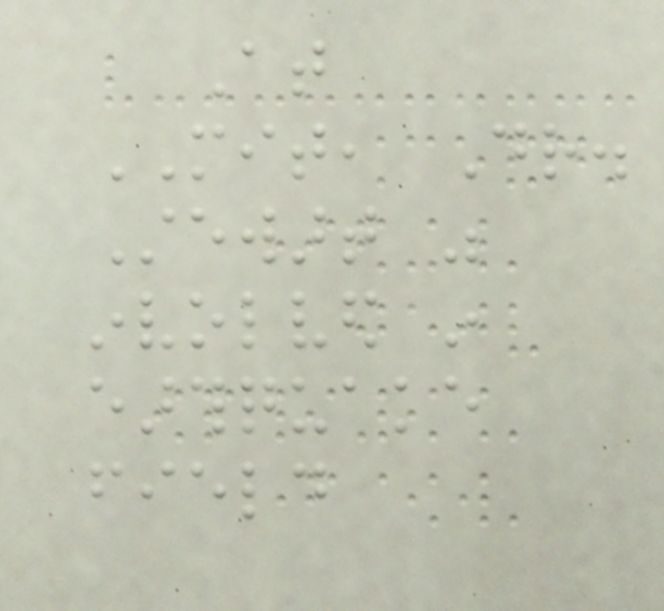At
MIT, Dr.
Stewart was
involved in
earthquake
field
